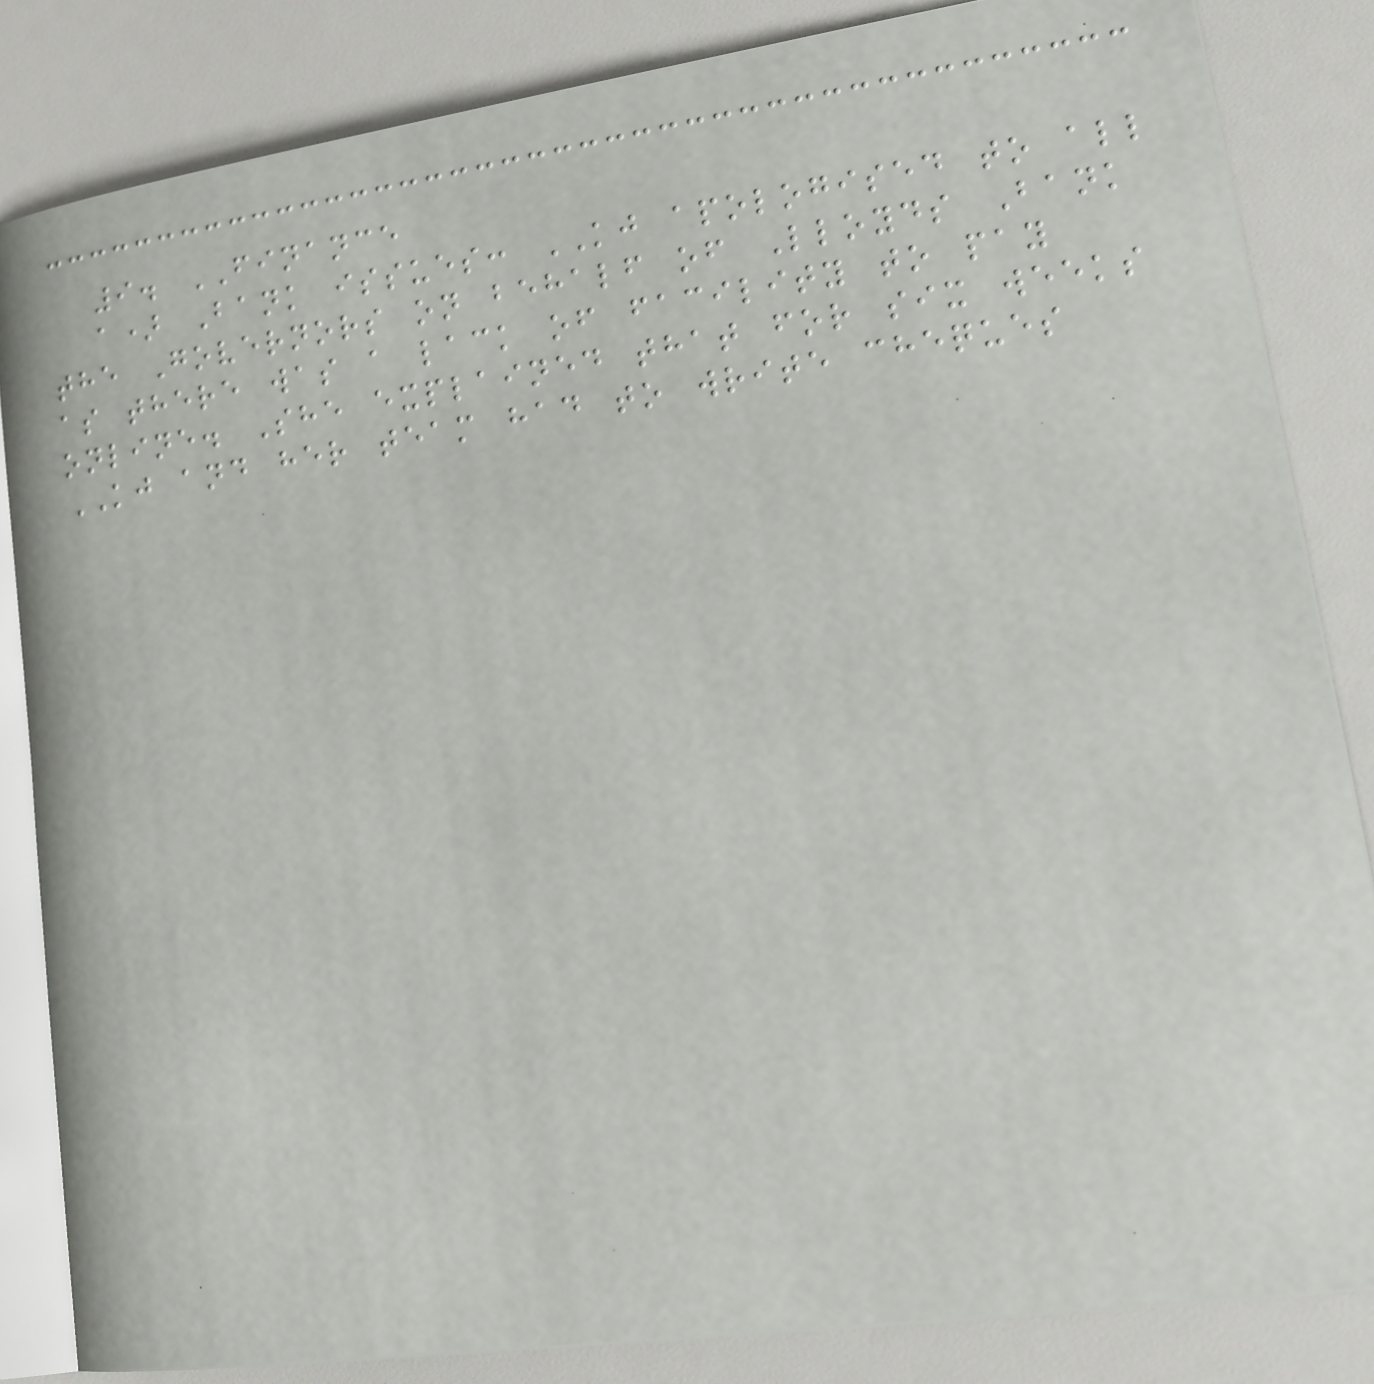9. FINANCE
a) Bank issues: KJ apologised to all
the Governors on behalf of Lloyds Bank
as there was a lack of facility to pay
online. She explained that for six weeks
KJ and her team had to write cheques
